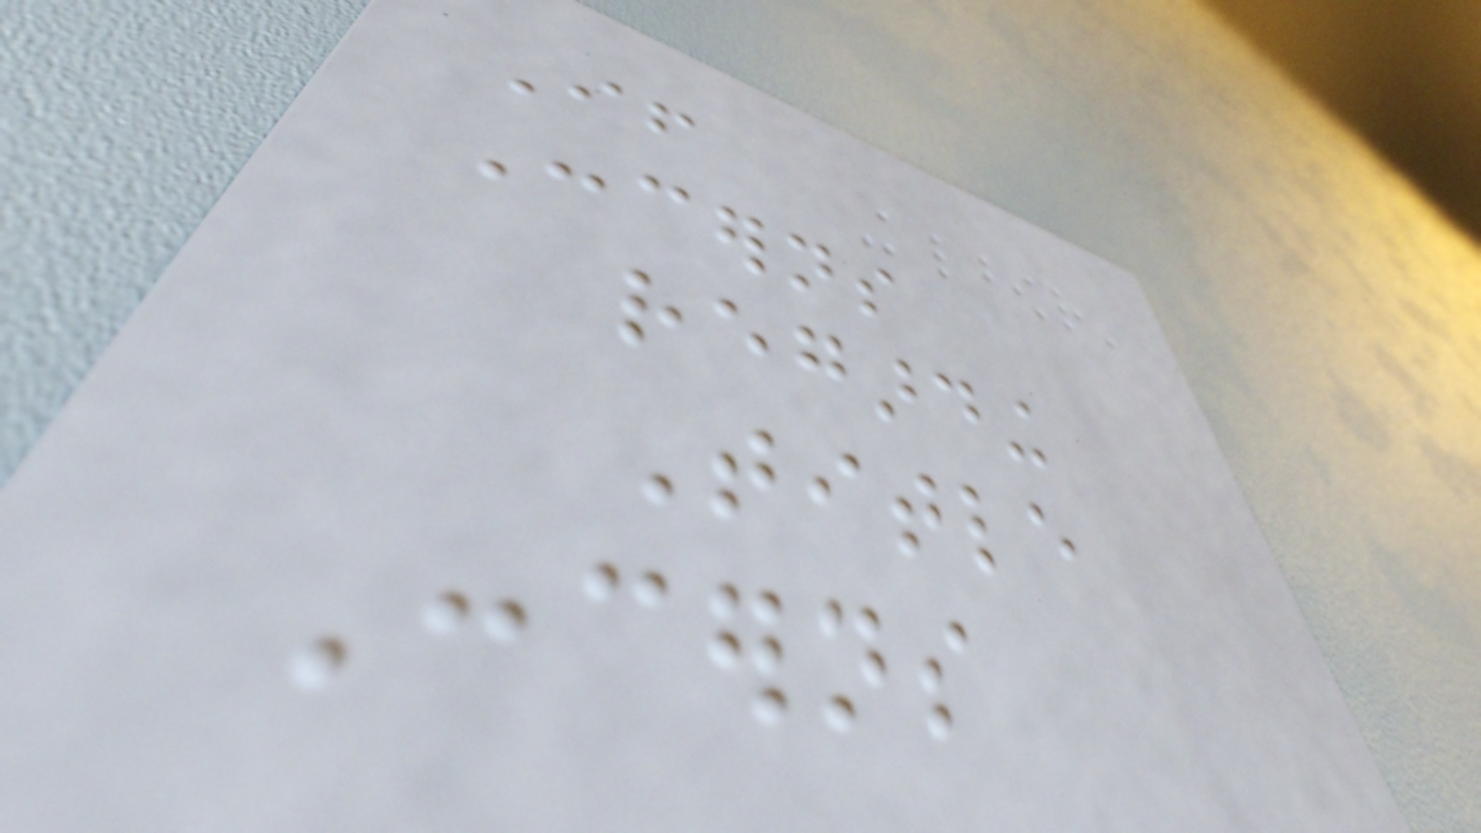If
Concerns
regarding
Title
Concerns
